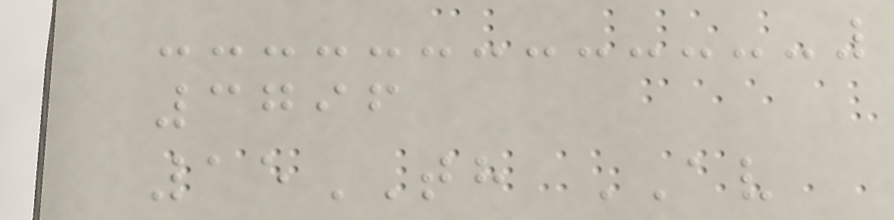3796
15TH AV
